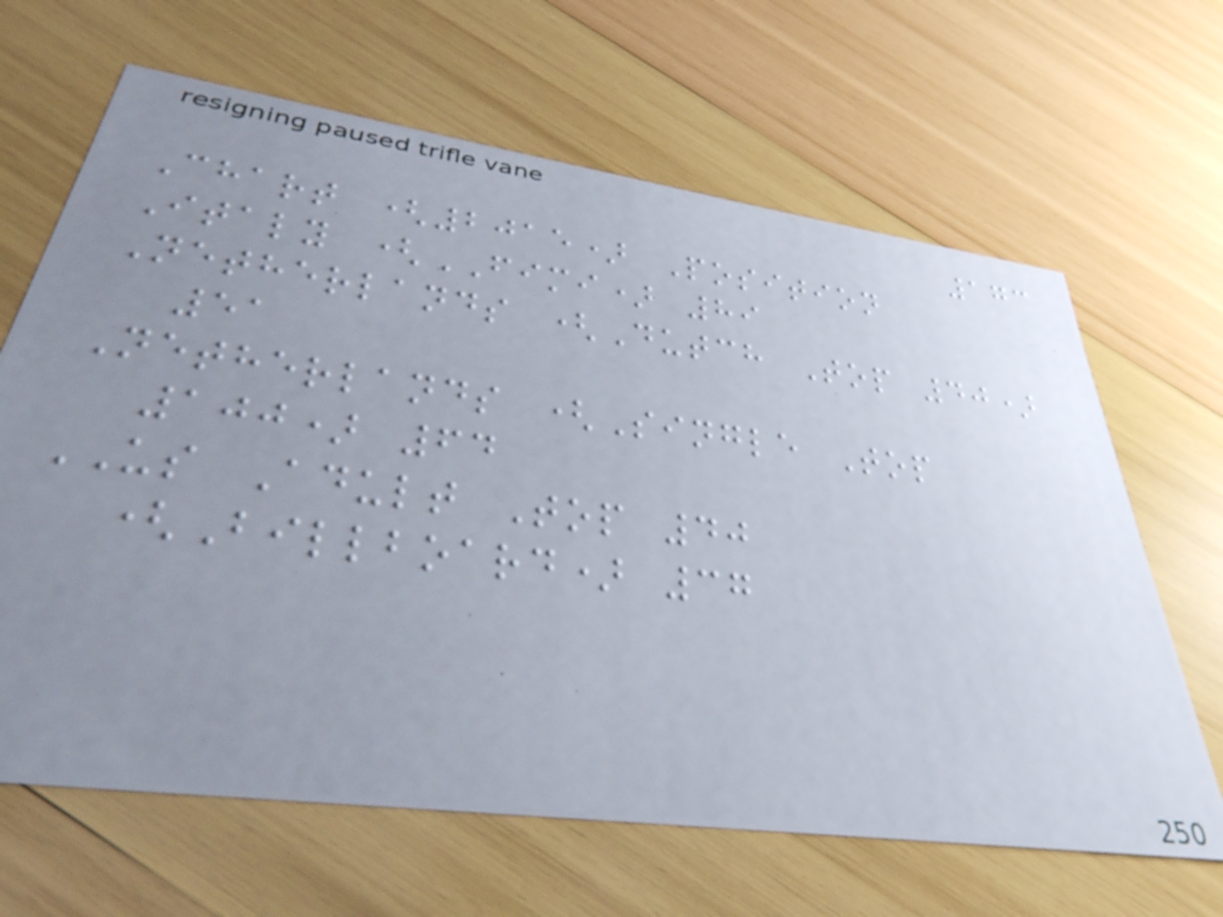173
Chart (2015) Position
Italy (FIMI) 89
Netherlands (Dutch Top 40)
51
Netherlands (Single Top
100) 64
US Adult Top 40
(Billboard) 37
